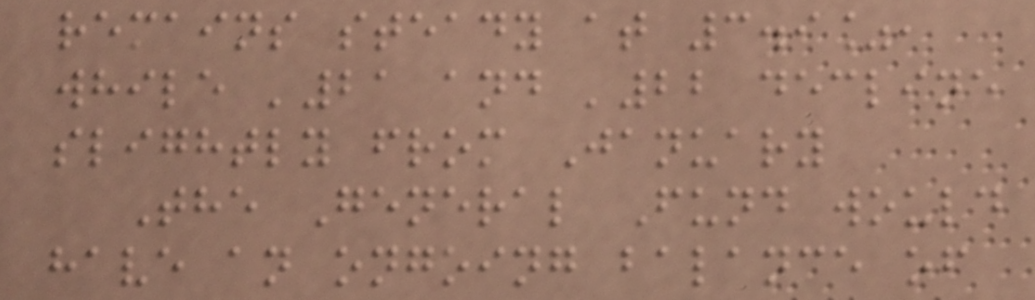remains steady at 3.9%,
while '21 and '22 decline
slightly from January
The General Fund would
have an ongoing balance of
